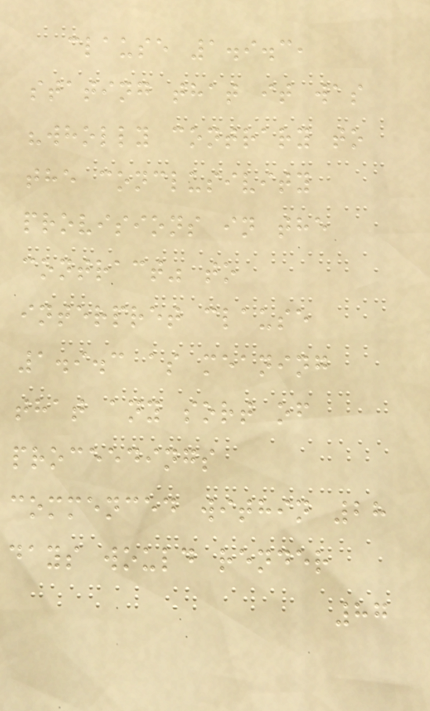clause 1.9.3,
stating that it was
"wholly contrary to
the conclusivity
provisions in the
contract" to
interpret clause
1.9.3 as meaning
that any sort of
proceedings
commenced within 28
days would render
87
